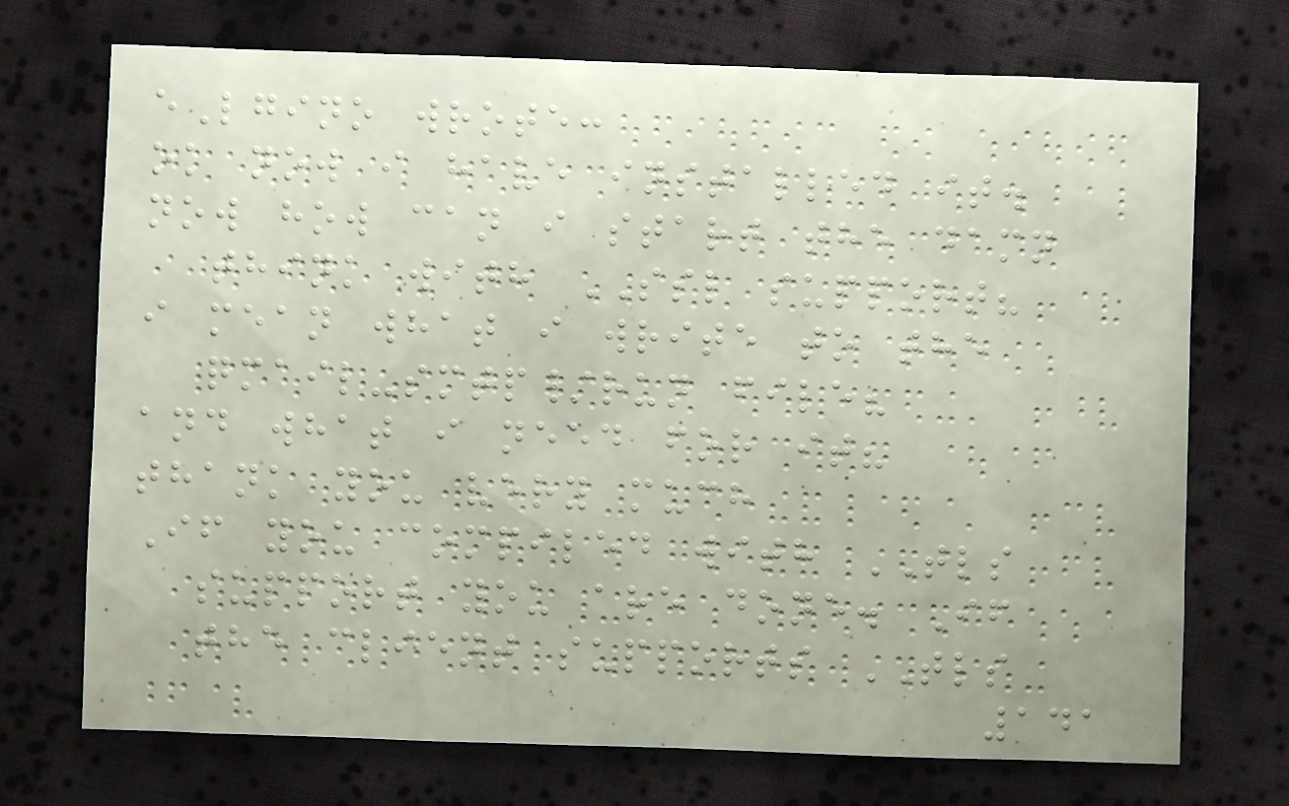eLgino wrote:
ok now i have installed it.
now how can i start the damn
think with SSL support?
i mean what i write to the
qmail-smtp/run file?
and what i need for it?
thank you very much
If you compiled with TLS
support you are done. If
the client supports TLS
141
